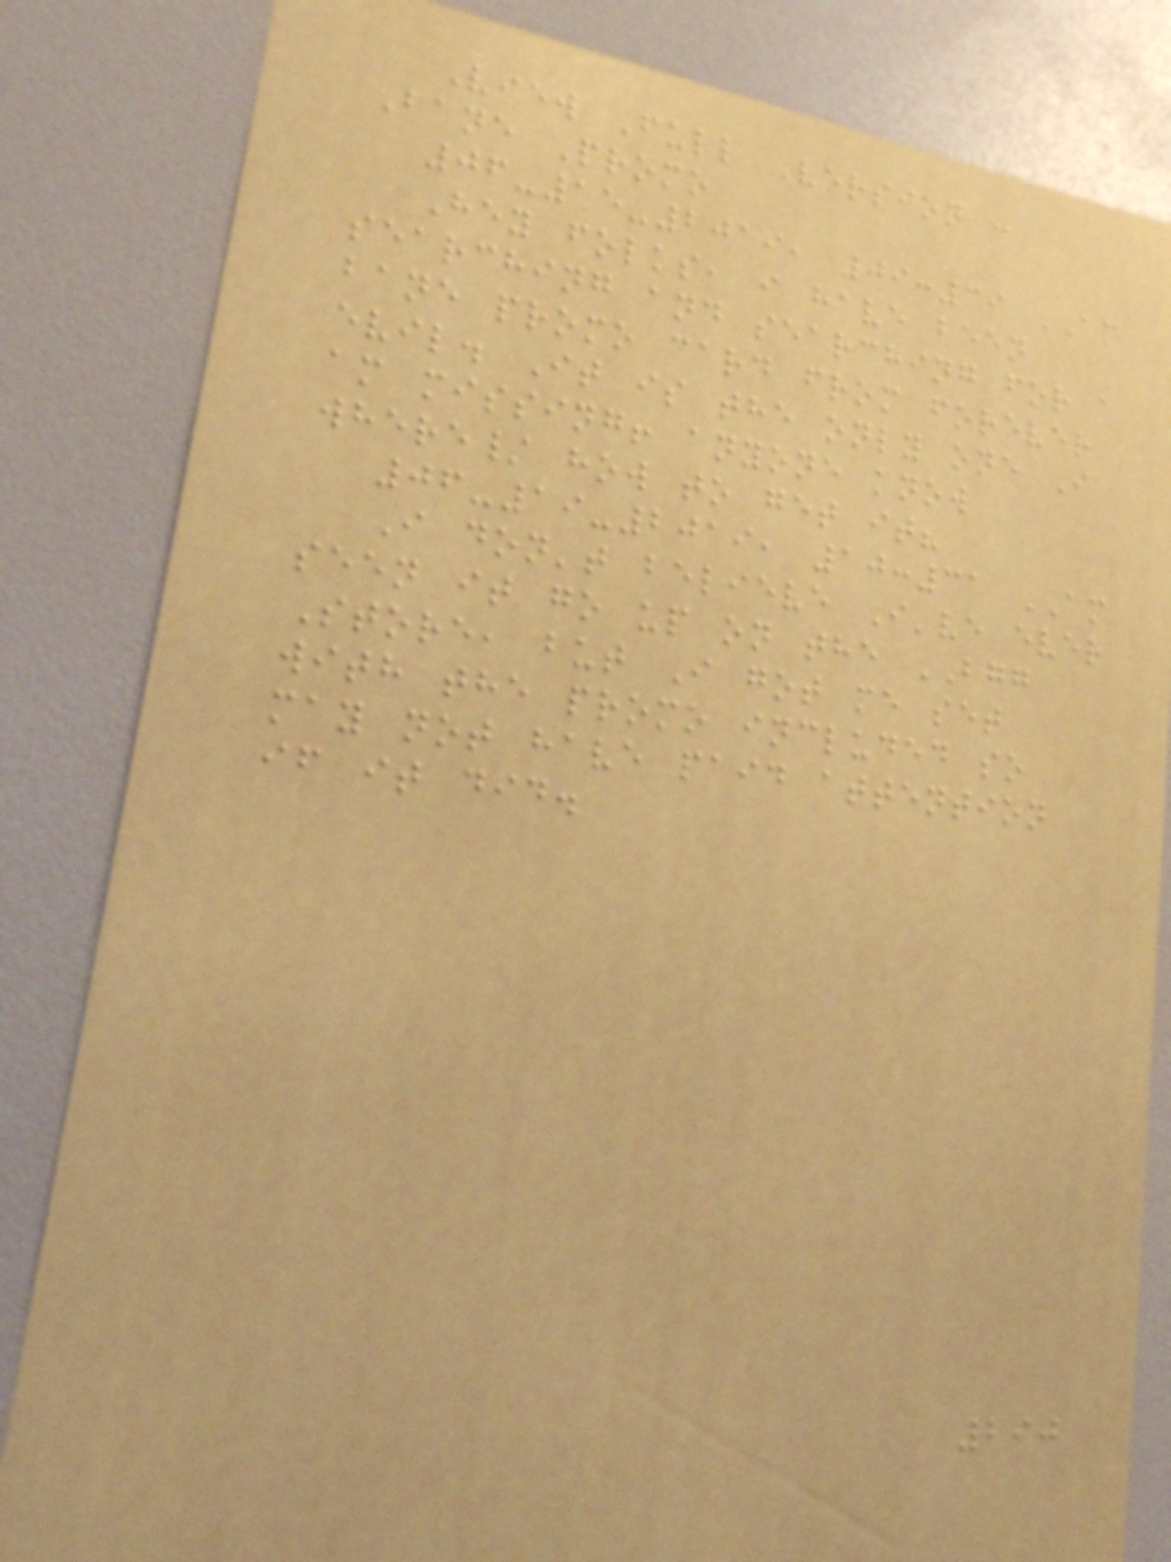View Full Version :
Bane Promo
06-15-2019, 09:39 AM
Hey folks, i have been
searching and searching for a
bane promo card from forever
evil. It is the only one I
am missing! anyone know
where/ how to get it?
06-19-2019, 10:31 AM
I don't believe I've ever
seen it go up on the BGG
Store, but I got me set
with the promo included so
may not have paid attention
if it did.
290
